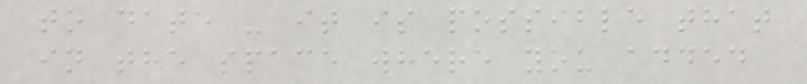to date - it is possible that
in the space where you added
